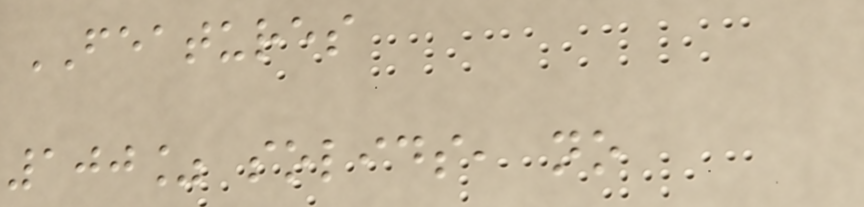FEATURES
100% solids, no
